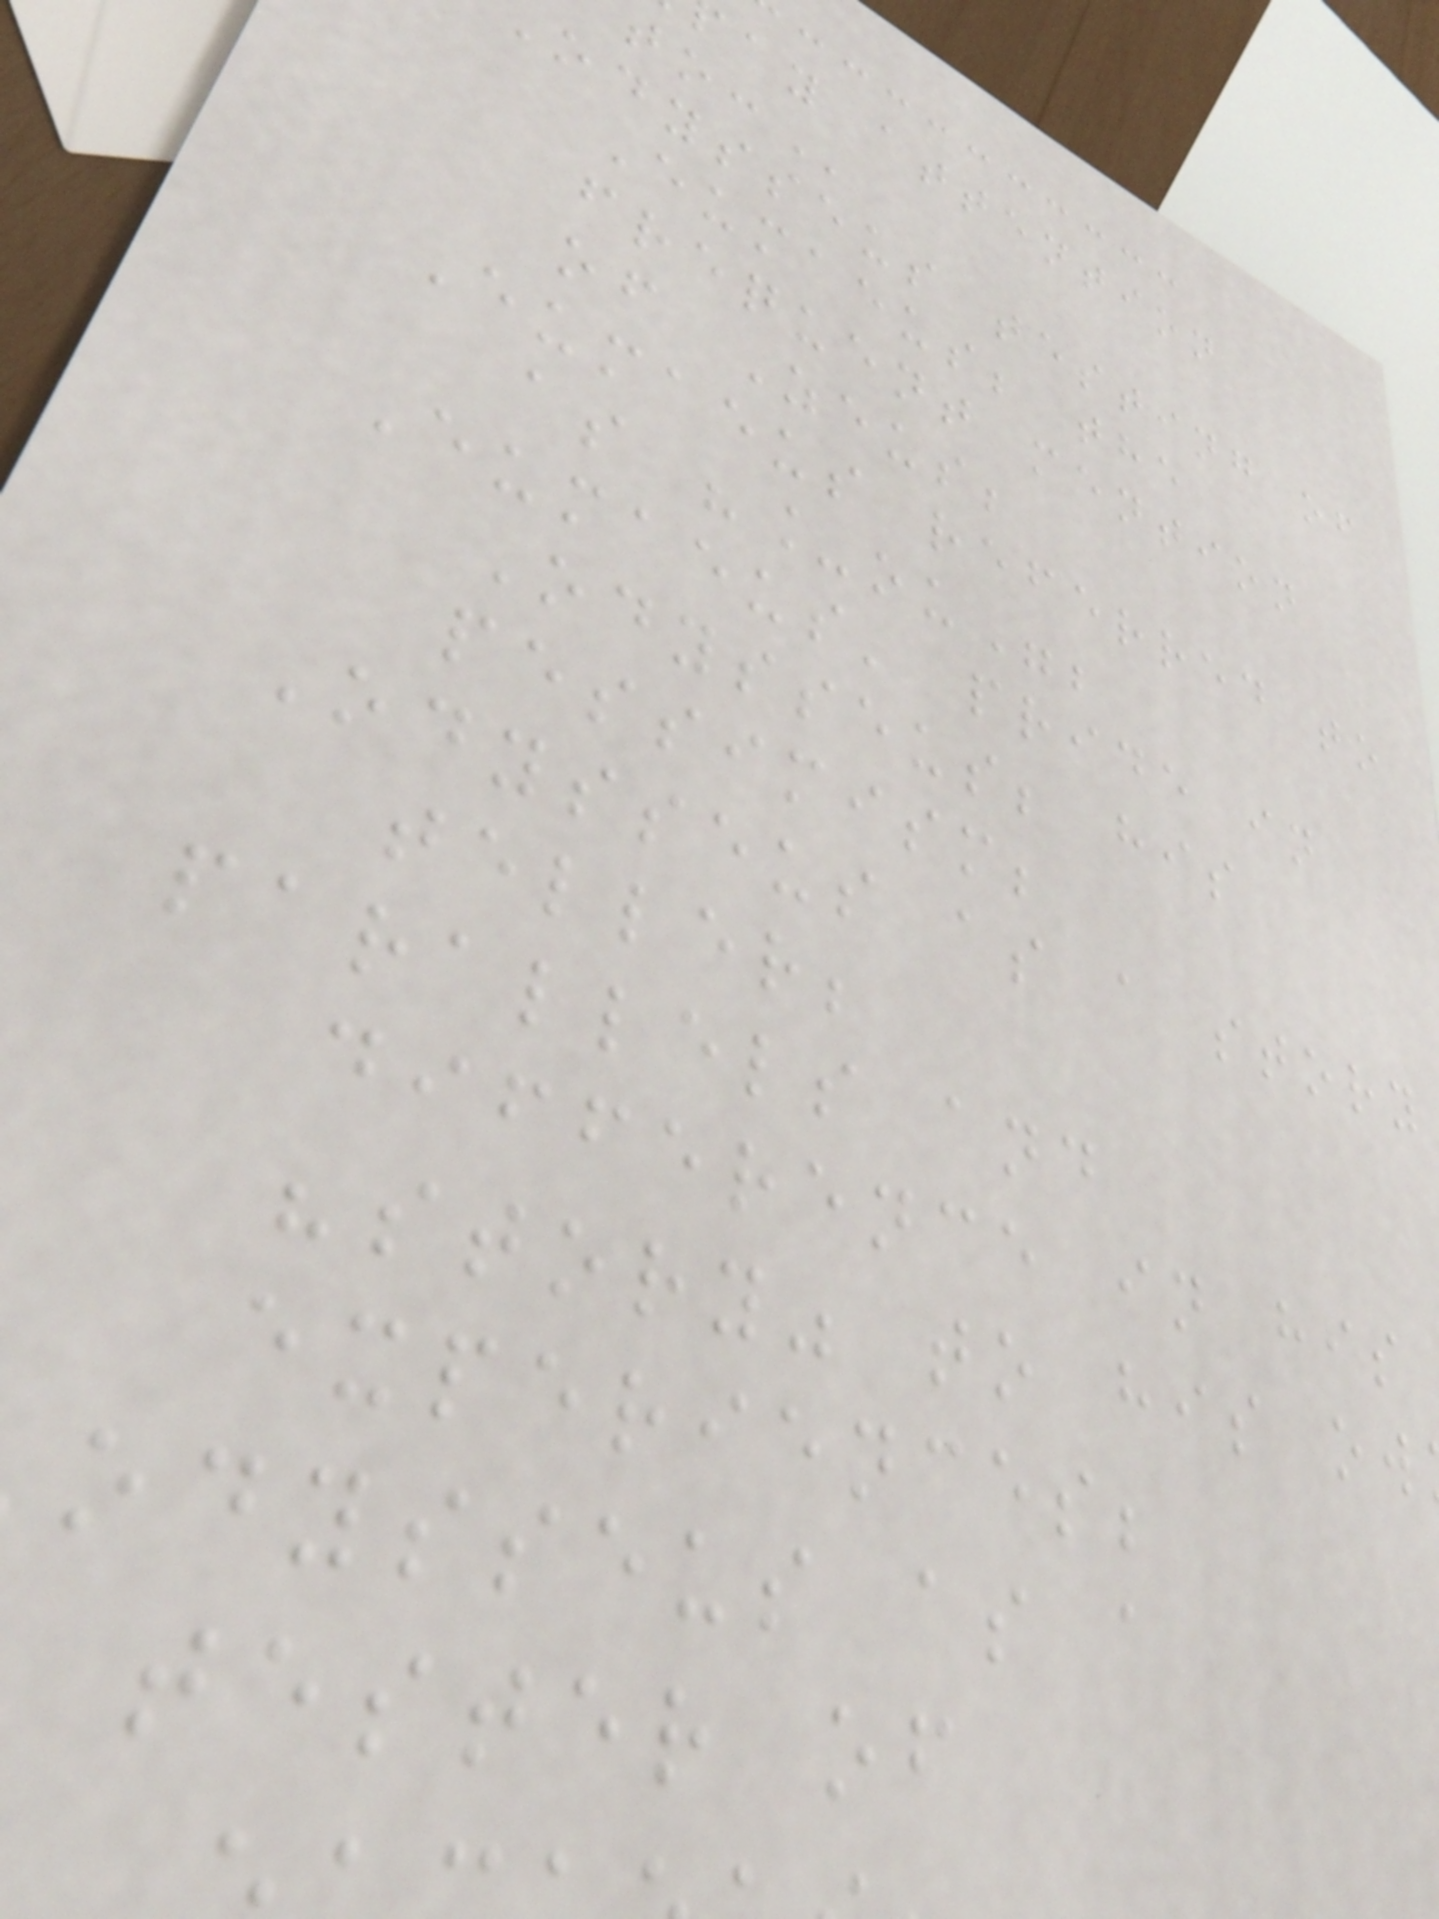ay attention
odysseus testing of
Eumaeus; the
frequent mention
of Zeus;
Eumaeus referred to
as "_ou";
Eumaeus' pride in
Odysseus; his
pessimism;
Odysseus as a story
teller;
parallels and
difference in his
"story" to his ow
experiences;
odysseus as a
tester of
